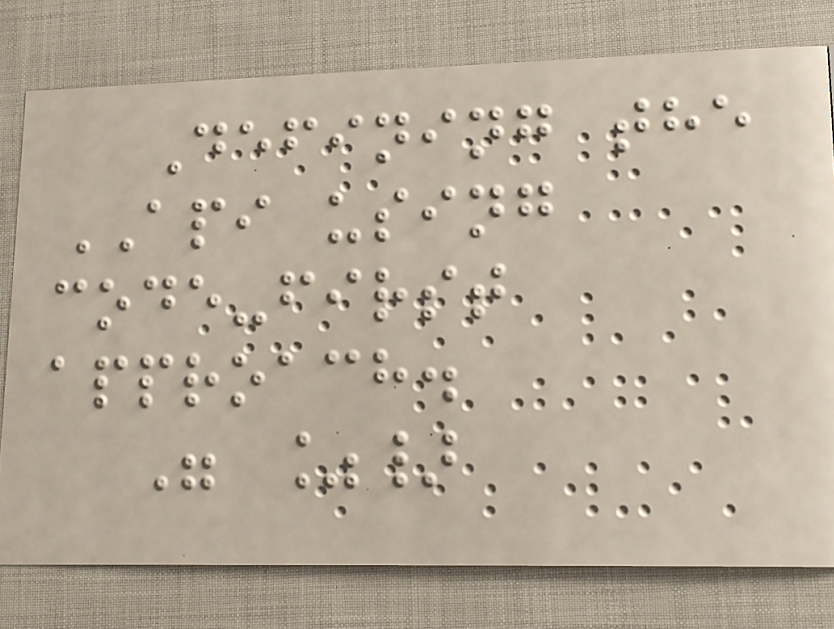Defining the
API using
code-first
approach.
" %}
